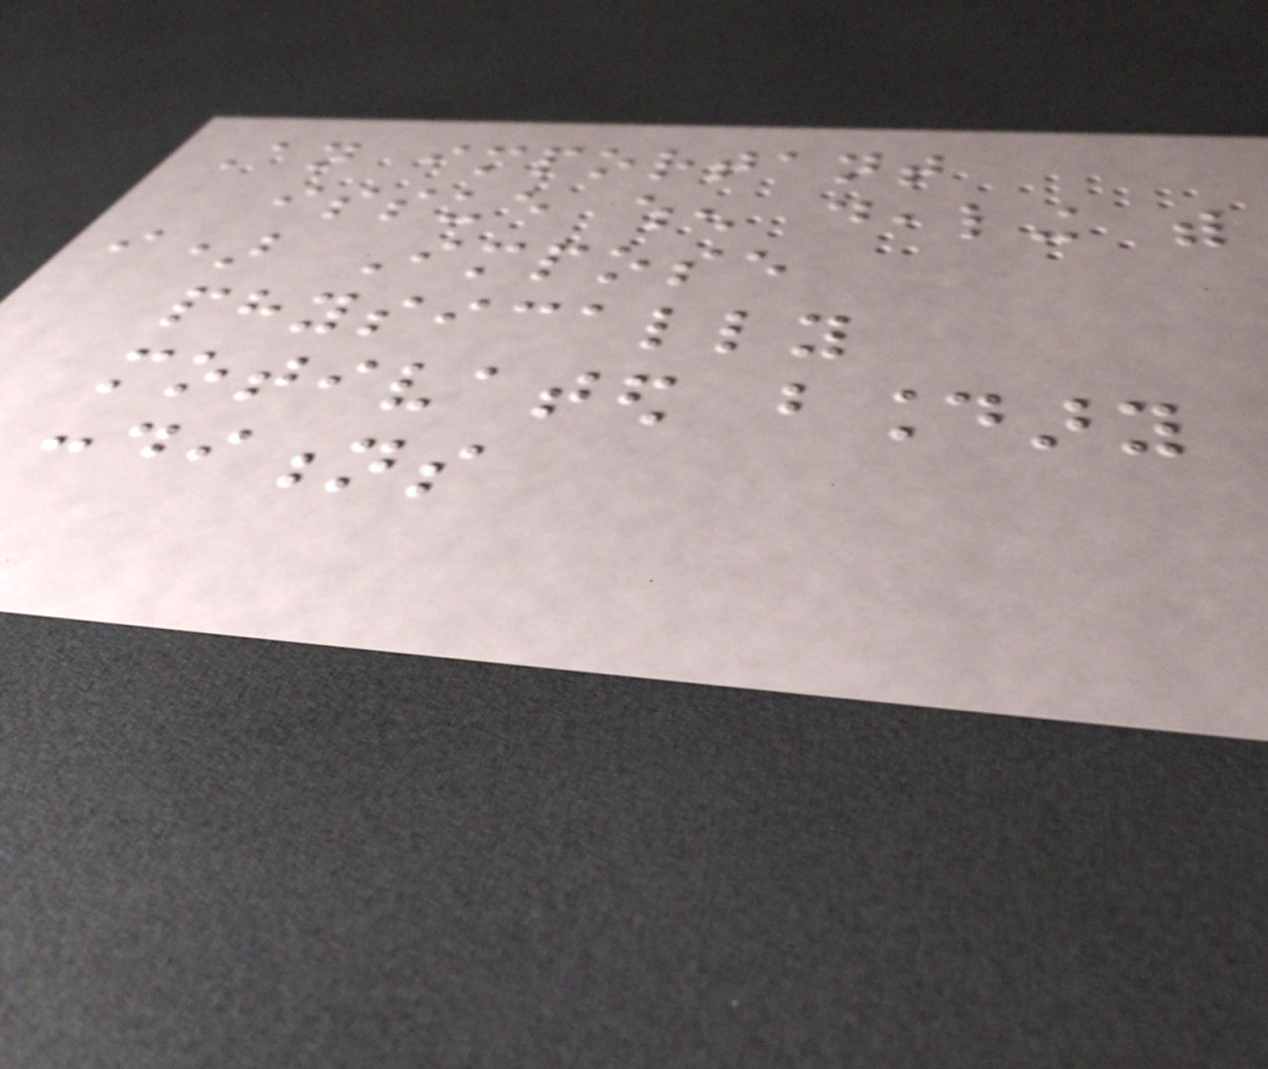An important
issue when dealing with
i) Impose
physically
motivated boundary
conditions
